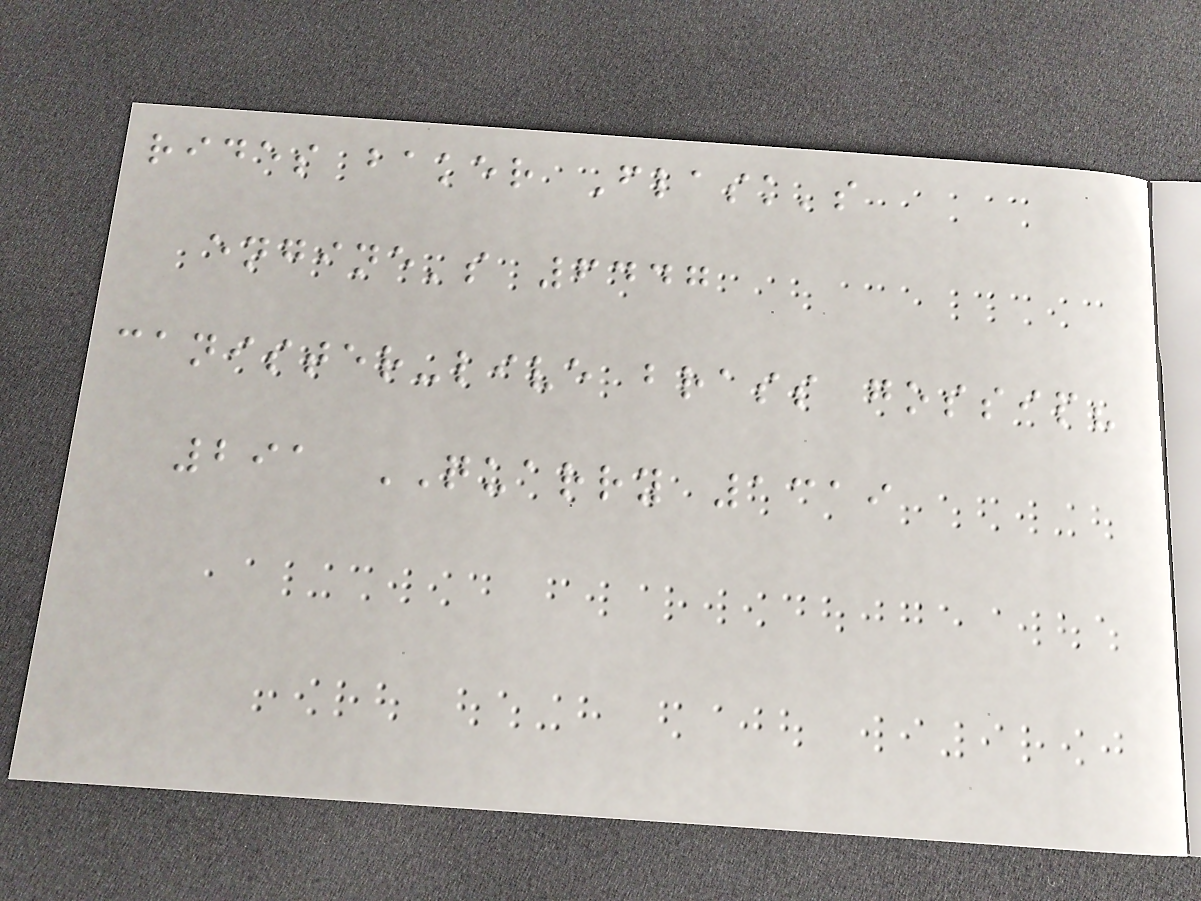rides baker Flask's
engine's 6447
canister-live brass gossip?
291 QUARRY 1319
